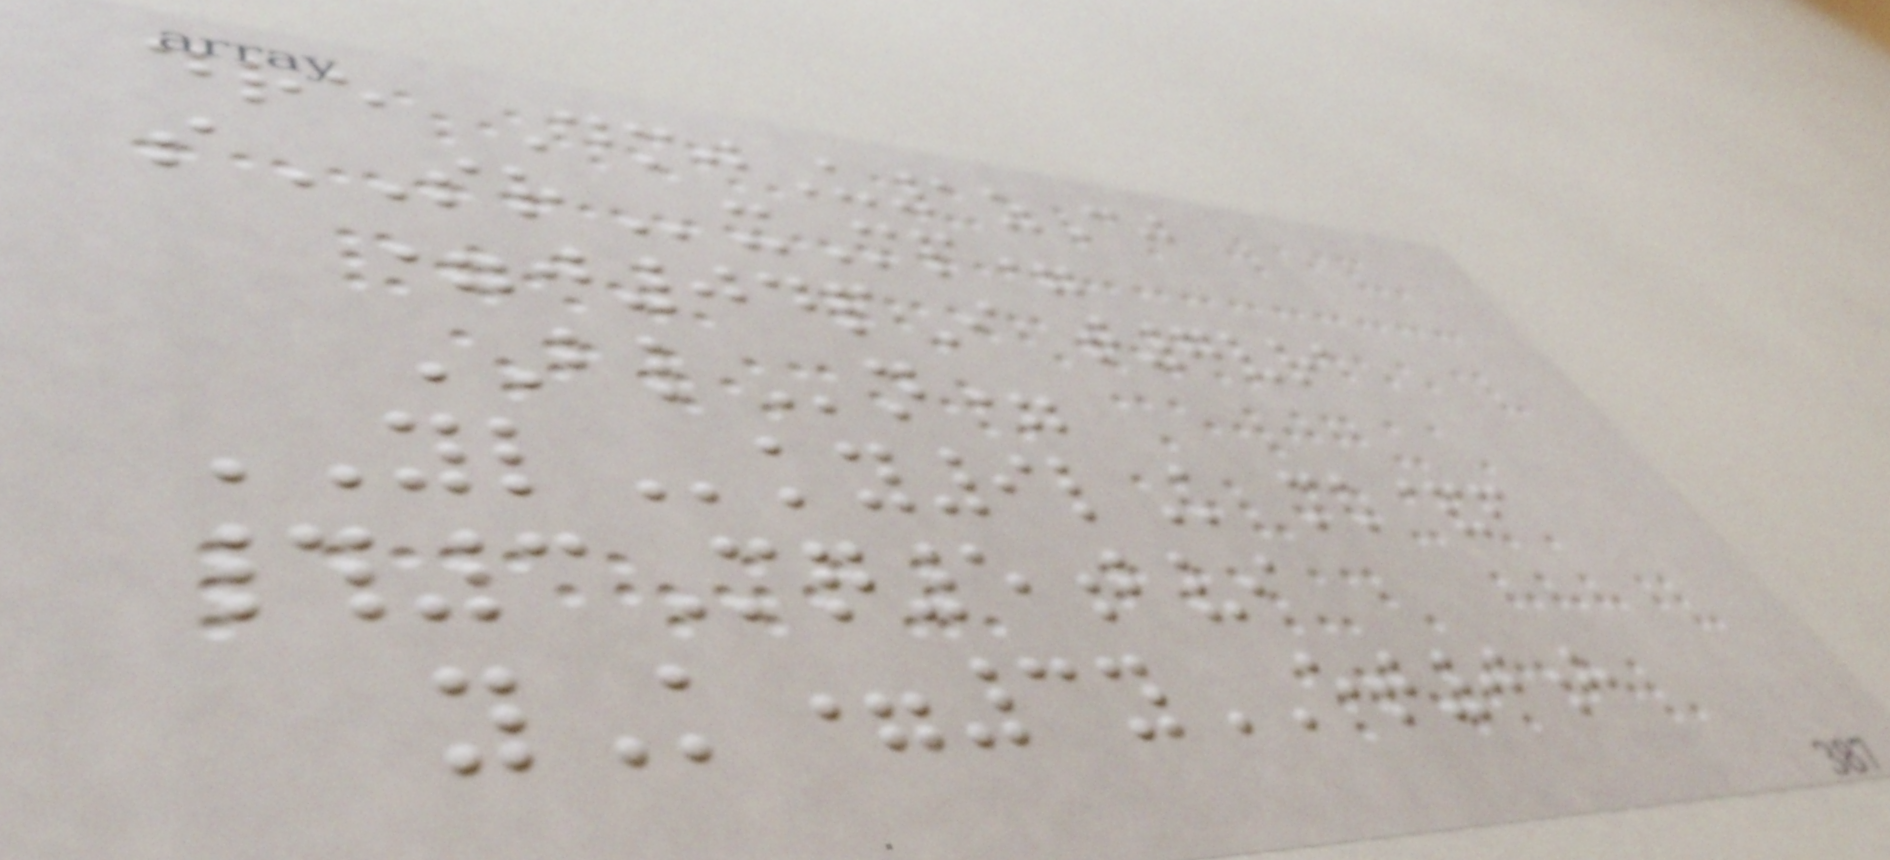dre DmjU1zCj
sSRxMp=
=j04pI t7vra
BLn=
YLky9lK mk&f
#3Mq5bvi
yK=3yET0h
